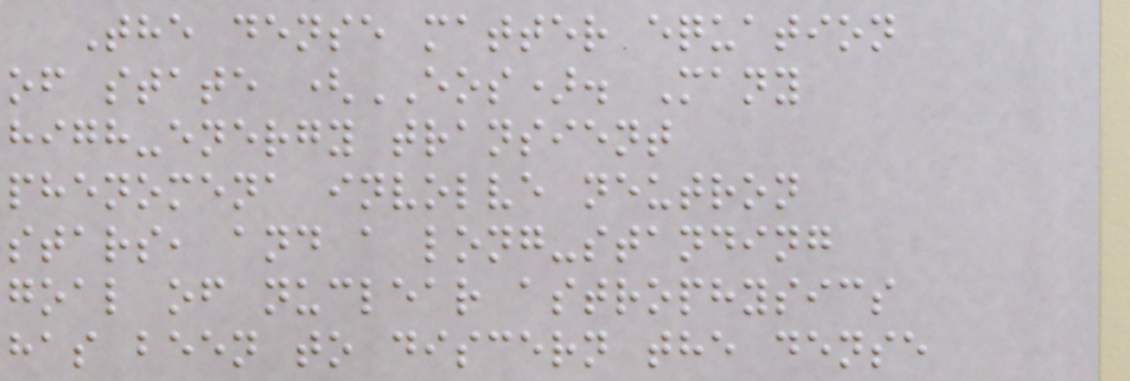The dense matter equation
of state (EOS). Many
high-energy transient
phenomena involve neutron
stars, and a long-standing
goal of nuclear astrophysics
has been to discern the dense
